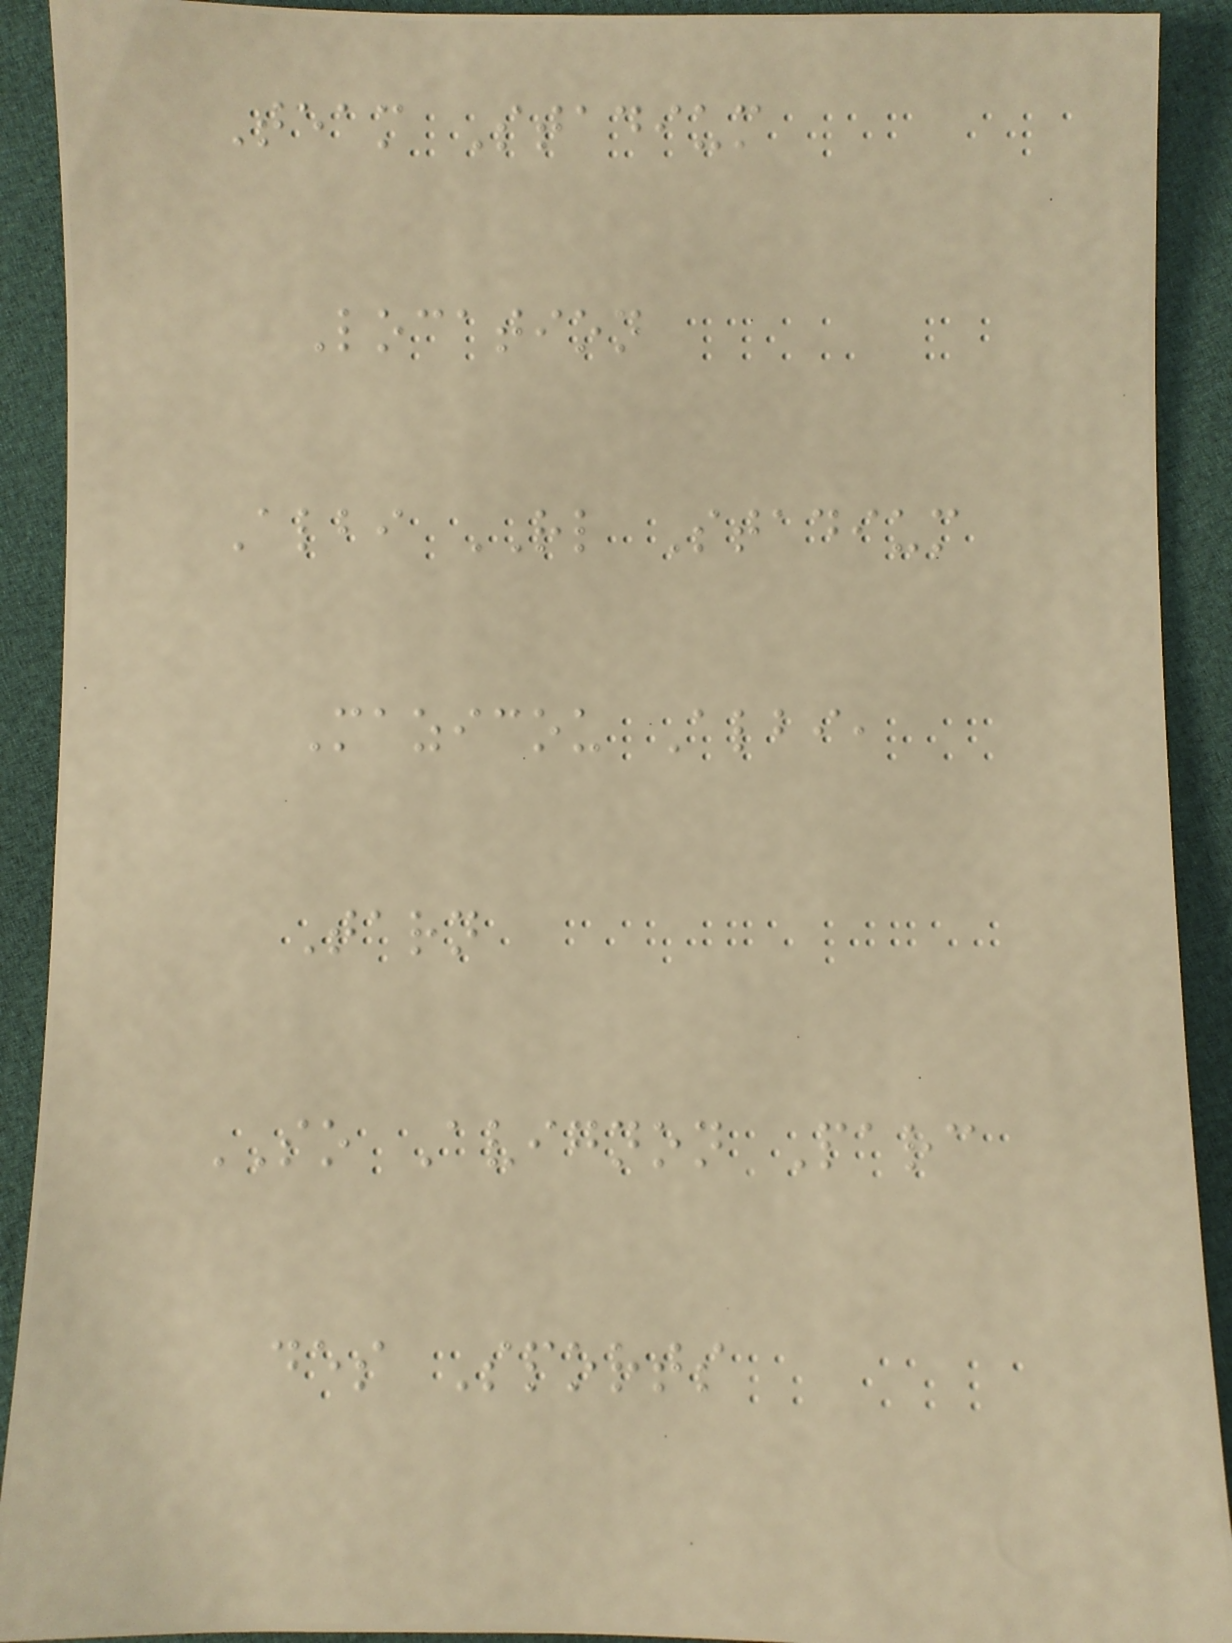Team Stadium
Location
Albi RL Stadium
Mazicou Albi,
Tarn
SO Avignon Parc
des Sports
